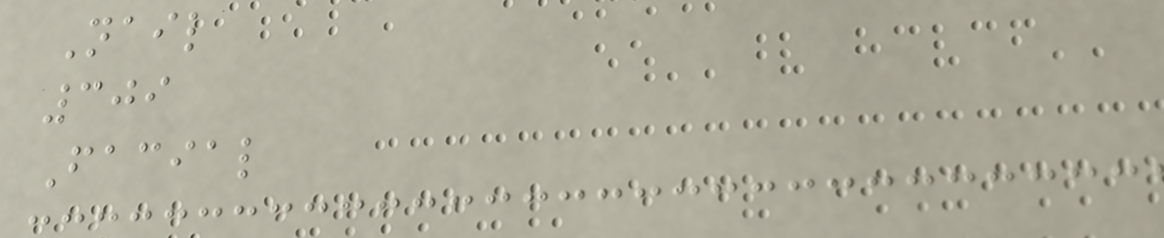Nail
309
Facial
